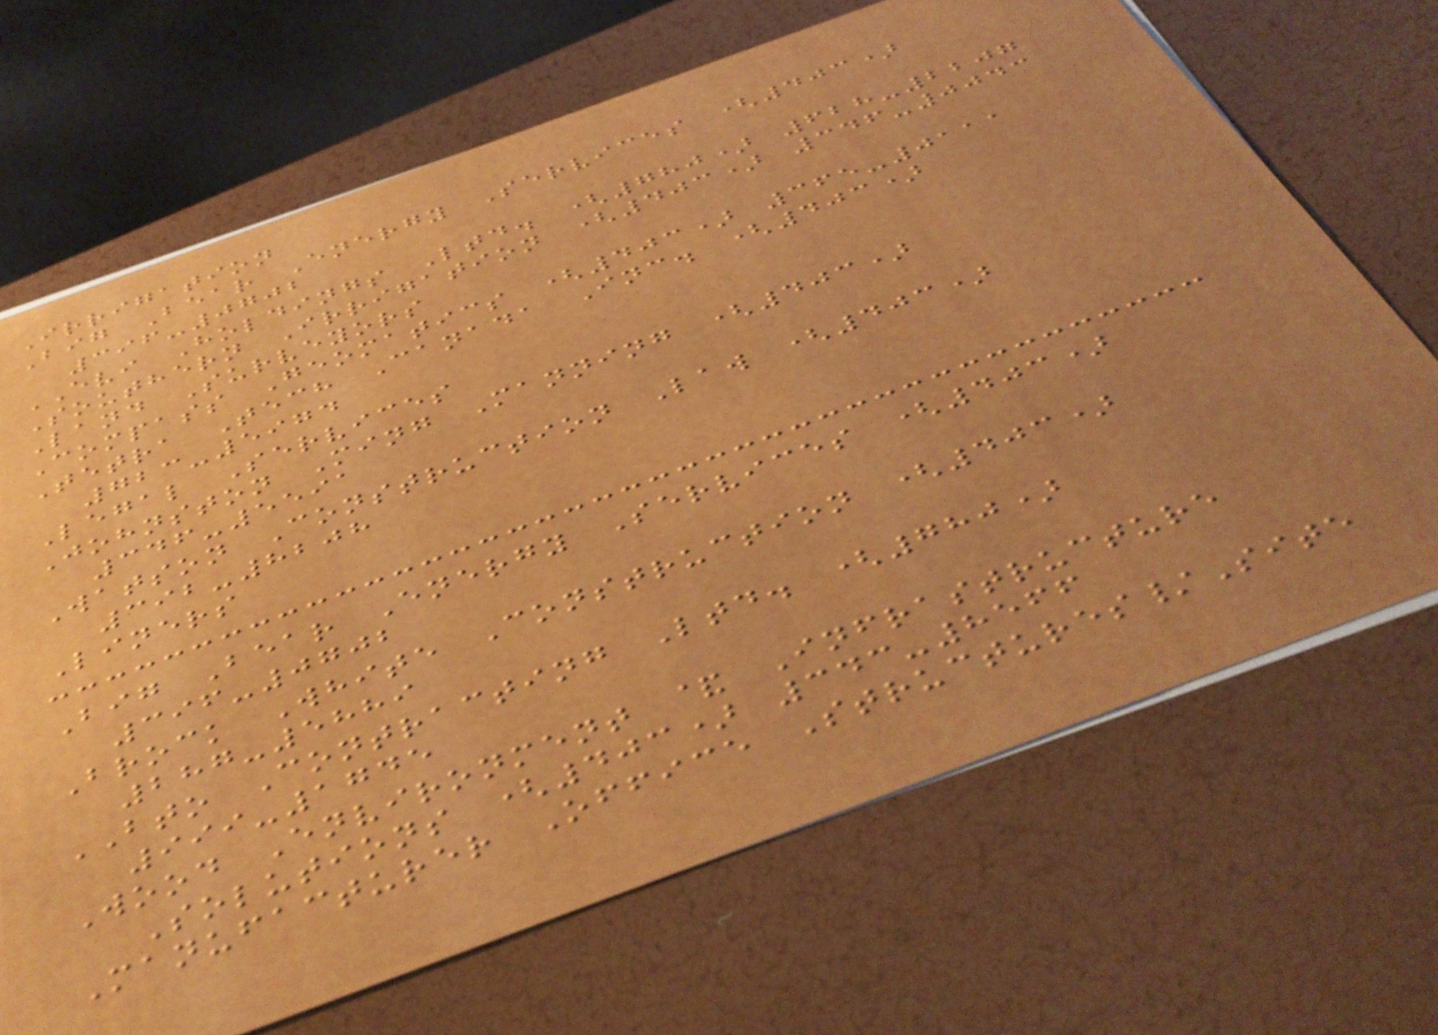Irrigation
Big Bear Energy Services (403)
396-0702
EVI Holdings Ltd. (780) 628-2207
Southern Irrigation (403) 346-0043
Land Surveyors
Compass Geomatics (403) 365-0111
Tetra Tech Canada Inc. (403)
723-5974
Legal Services
Johnston Ming Manning (403)
346-5591
Watson Construction Law (403)
392-8208
Liners
Big Bear Energy Services (403)
396-0702
Brock White Construction (403)
287-5889
BTO Contracting Ltd. (780)
999-1745
Wood Environment & Infrastructure
Solutions (403) 343-8566
Manufacturer Office Structures/Site
